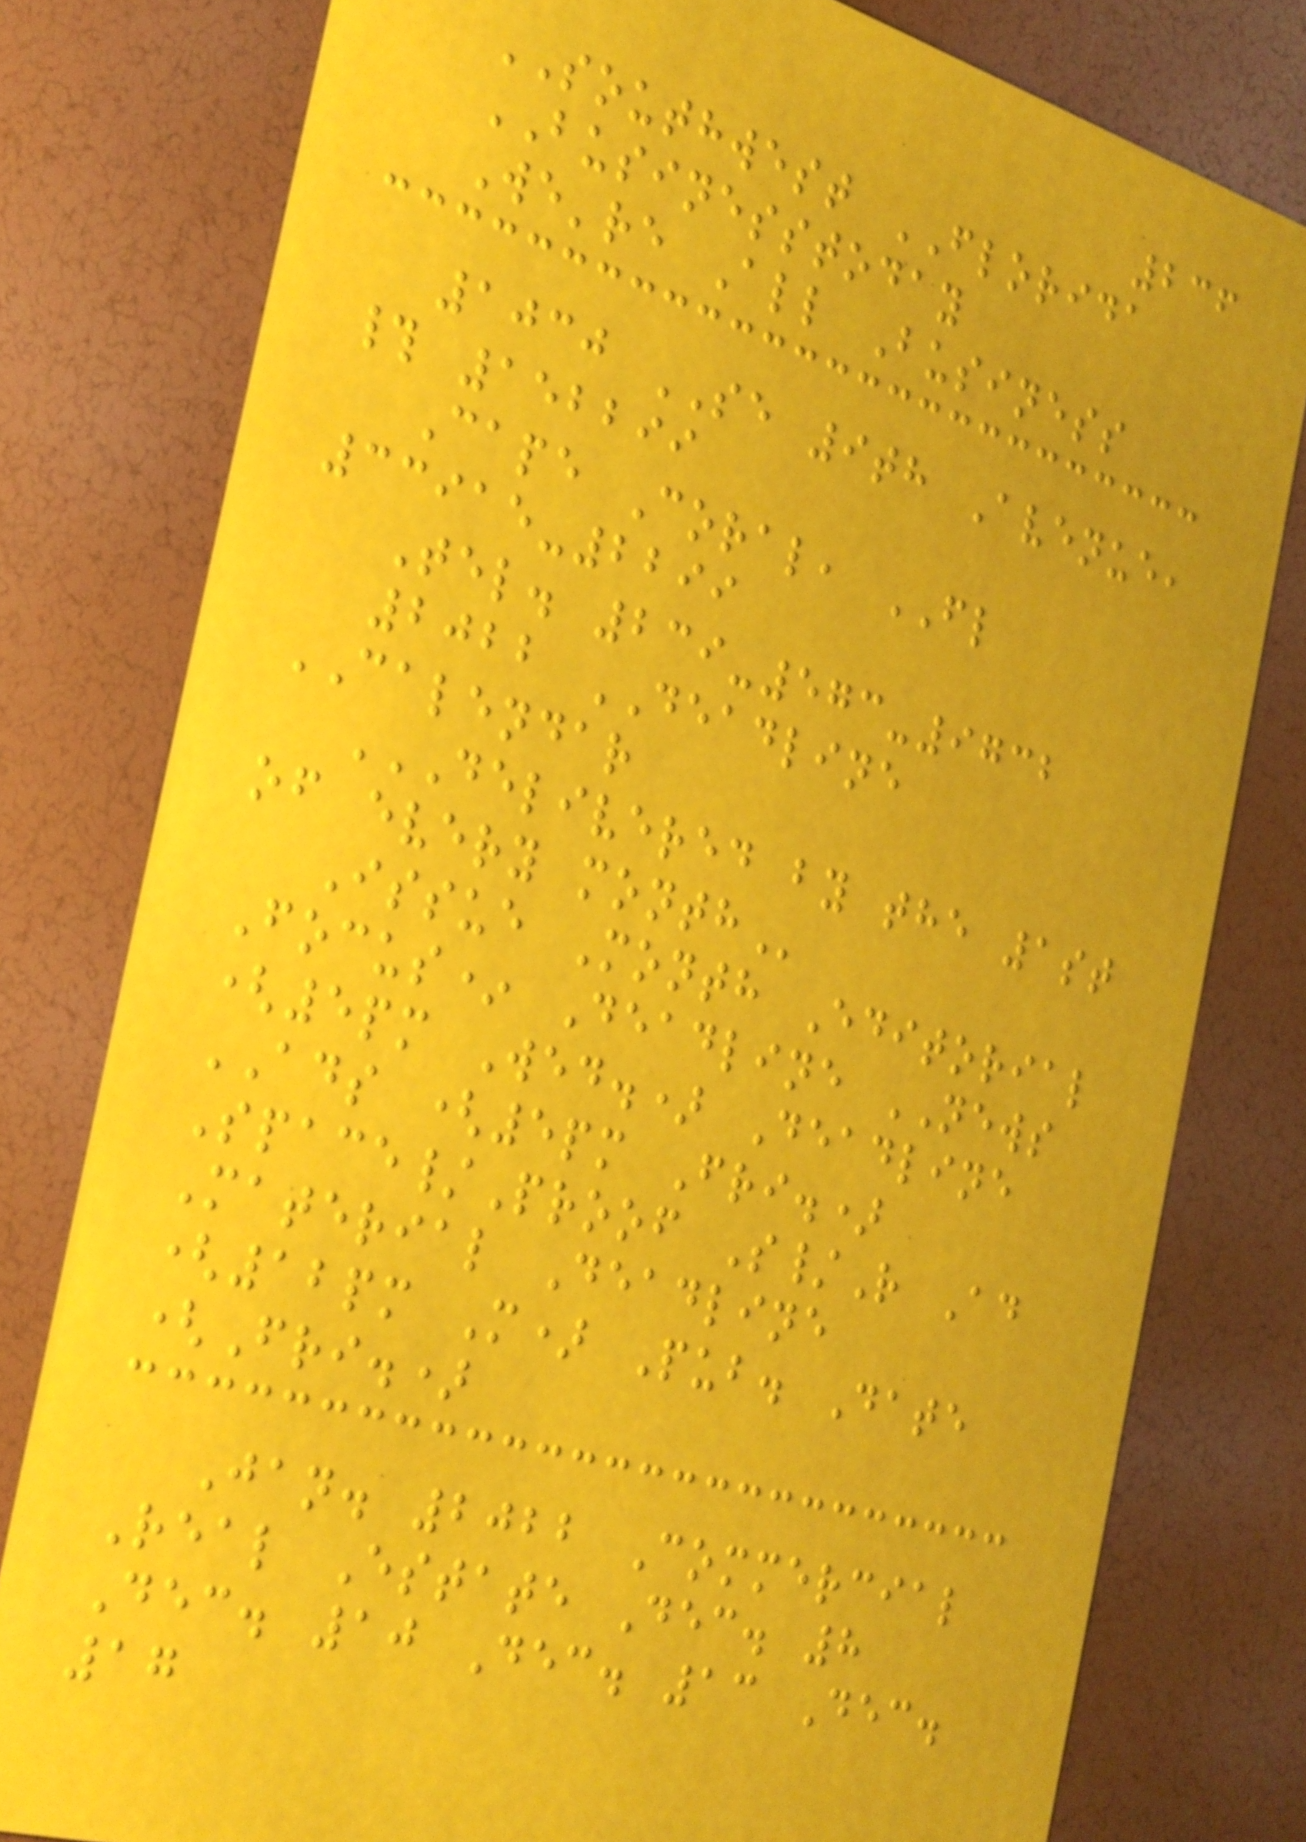236
SOUTHWEST FLORIDA
BUSINESSTODAY
We're All Business
1030 SE 9th Avenue,
# 152299
Cape Coral, FL
33915-2299
Tel. 239-573-9732
2022 DEADLINE
CALENDAR
DELIVERED BY THE 1ST
OF EVERY MONTH
Issue Month Editorial
Focus* Deadline NEWS
(5pm Wed.) Deadline
ADS (5pm Fri.)
Space/Proof S/R Ad
Material Deadline
(12pm M) Pub. Date
(Fri.)
Jan. 2022 Commercial
Real Estate Dec. 8
Dec. 10 Dec. 13 Dec.
17
